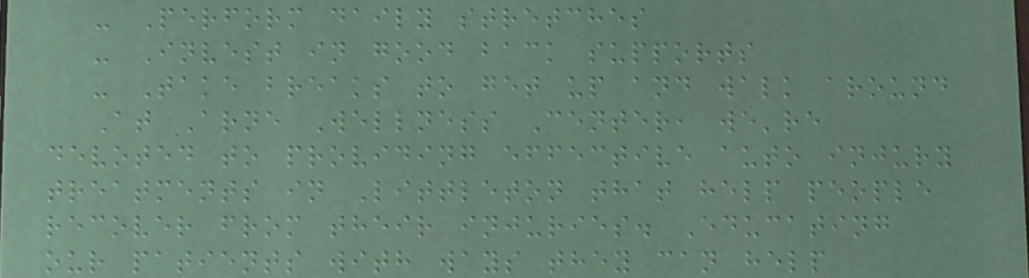- Perform daily stretches
- Invest in good back supports
- Take breaks to get up and walk around
At Arne Wellness Center, we're
devoted to providing effective auto injury
treatments in Littleton that help people
recover from their injuries. Educating
our patients with ways they can help
